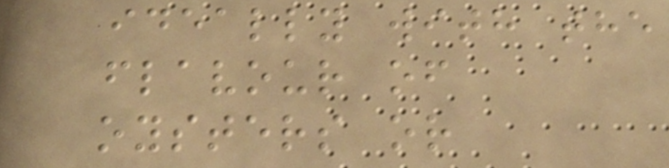ideally with the
flavour of
oysters or
